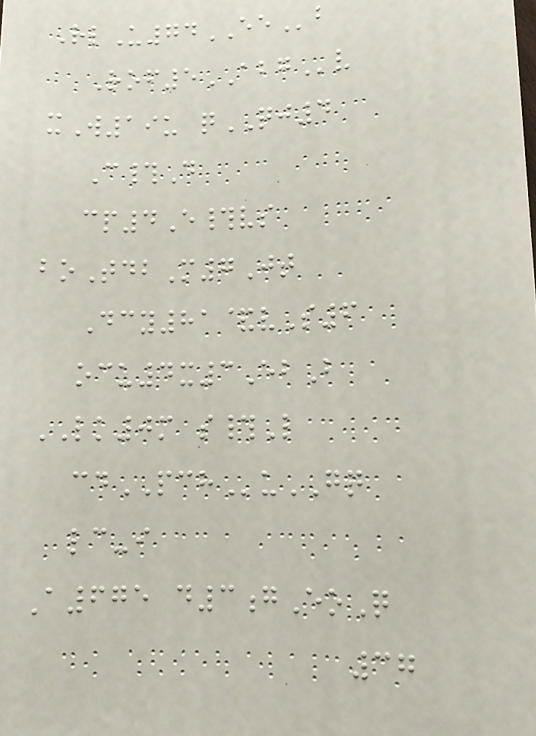RlU74EEb
Rof5ABGv
xW19u qQJ4
C#D
cp4E#vs
boTdbM7Jt
Dcy81&vS6
ocu4x3EbB
LK0m s#L
cdPCHuGQ
lc-i
A675 d3gEoQ
37
